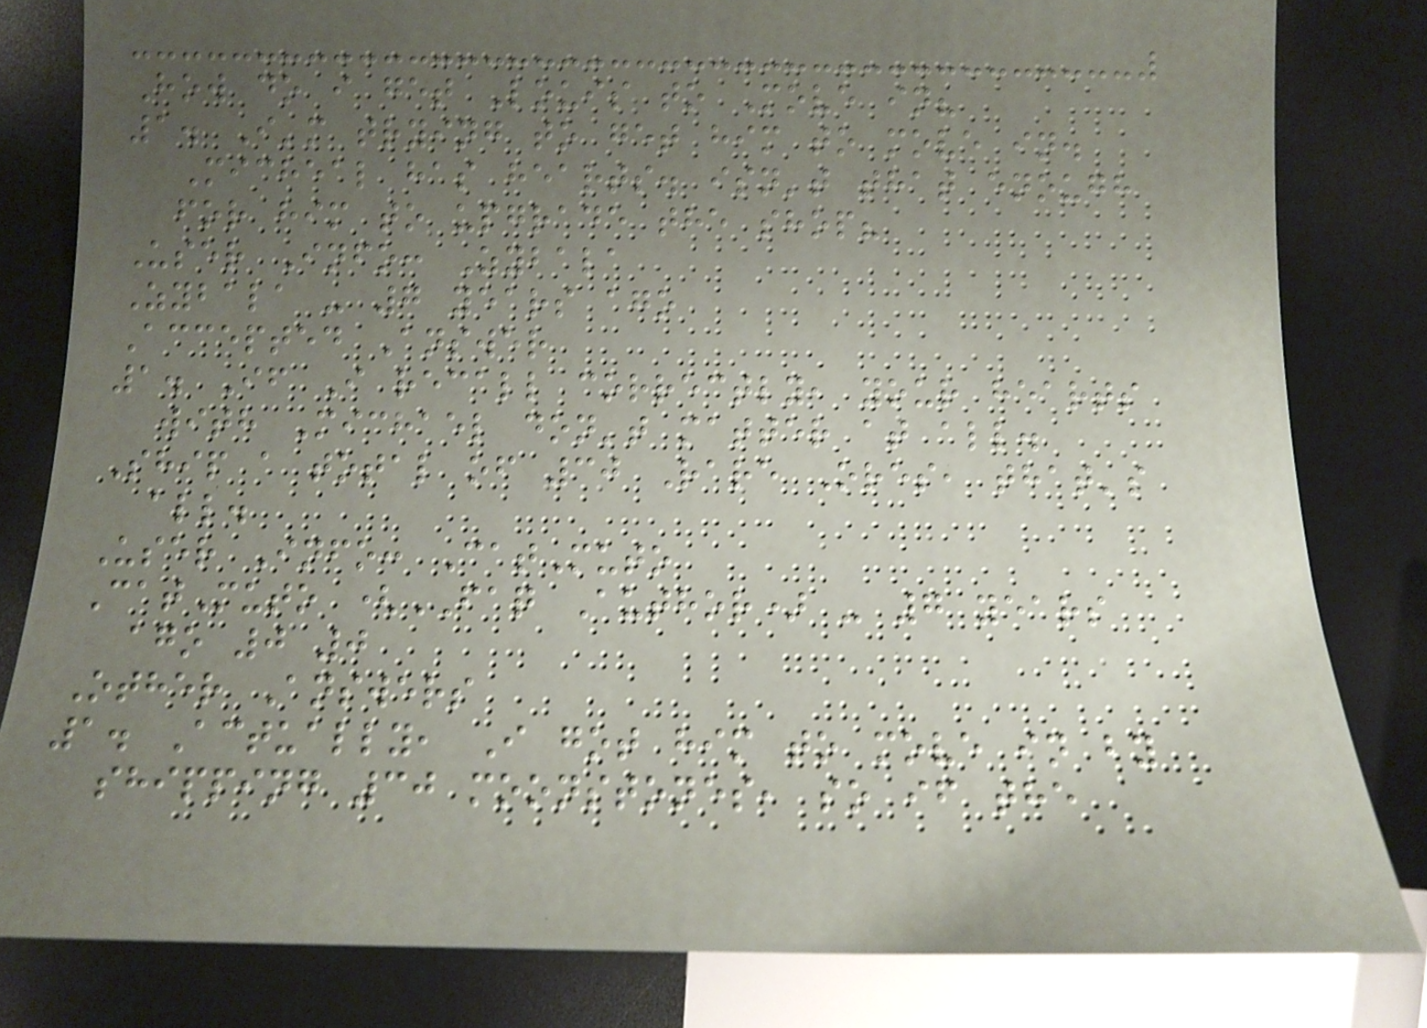How do i get Louis to Move in?
1. I'm trying to get him to move in.
Micheal has hearts. isn't that enough
for him to upgrade the shop?
User Info: Zybala
Zybala - 7 years ago
Accepted Answer
1. If I recall correctly, your hearts
with Michael don't matter at all.
Ship a total of 30 Rare Ores, that's
all.
User Info: CatMuto
CatMuto (FAQ Author) - 7 years
ago 0 0
Other Answers
1. Actually, I got him to move in by
shipping 30 moonstones, so if the
